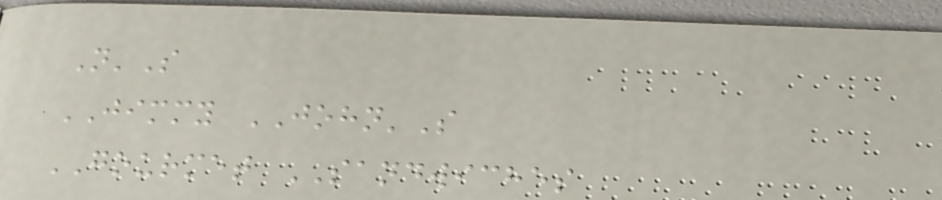N'S
JIMMY JOHN'S
GOURMET SANDWICHES
